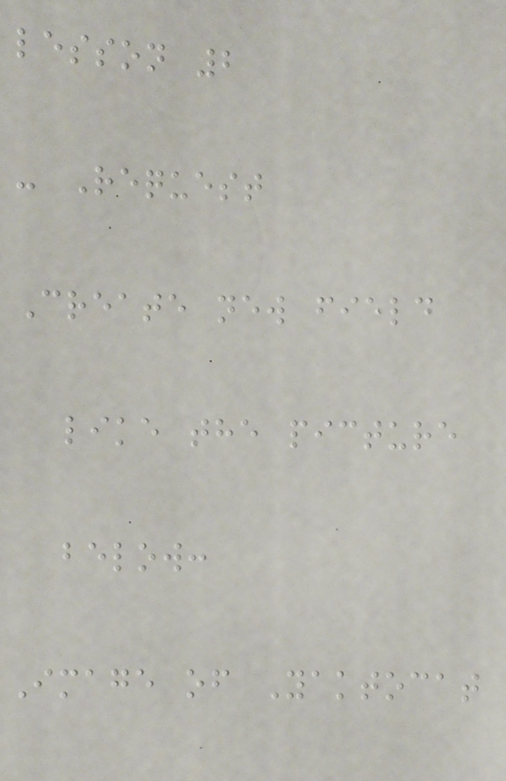lesson 2
- Request
Create new field
like the picture
below:
Image of Yaktocat
